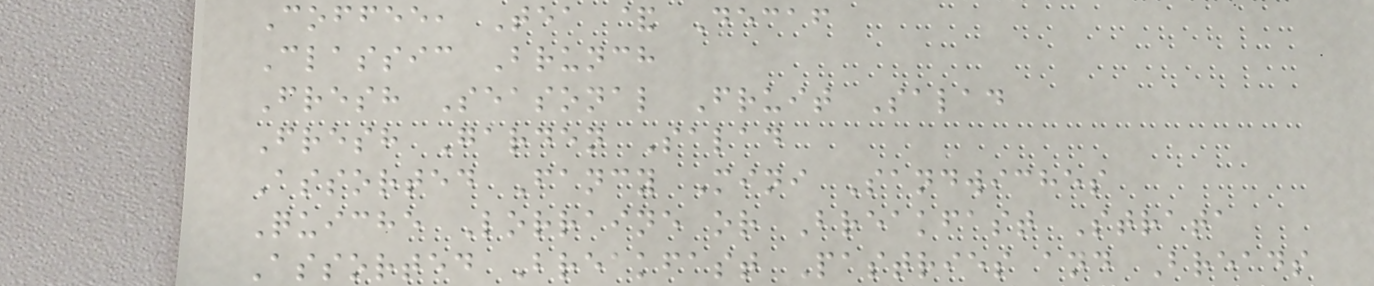Coffee, Tea & Decaf
Classic Brunch
Fresh Seasonal Fruit Salad
Fresh Garden Salad
Assorted Fancy Mini Sandwiches
Quiche Lorraine or Breakfast Strata
Assorted Breakfast Pastries and Breads
